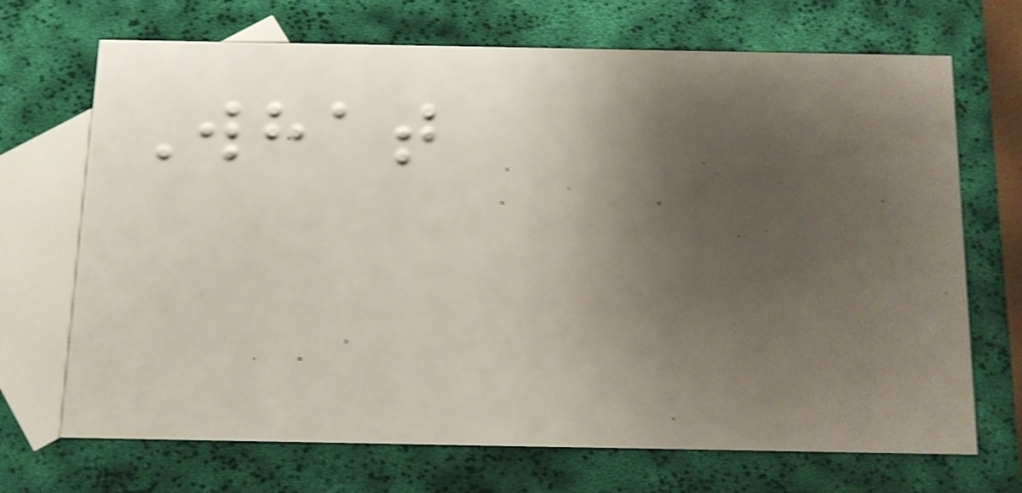What
